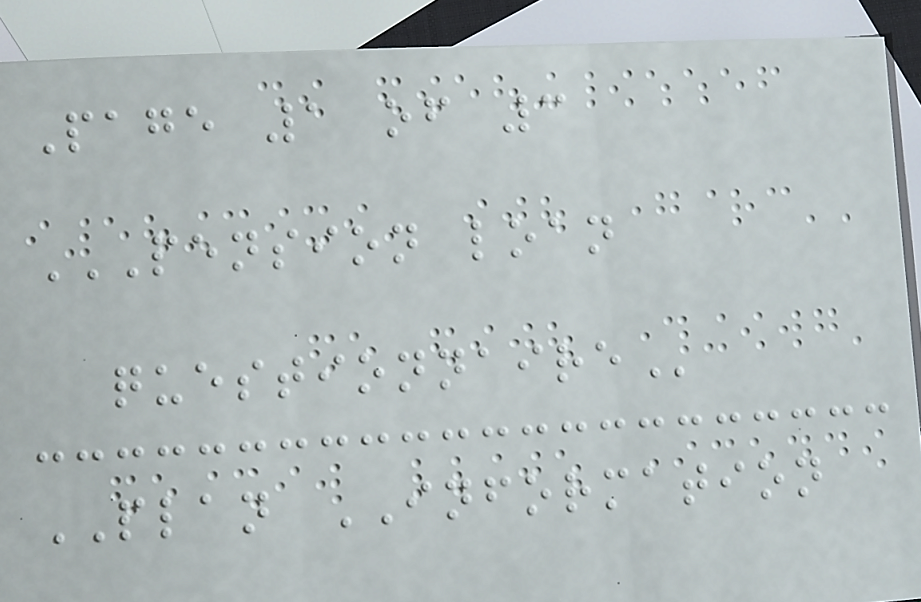Page 1 of 3
PENSION LOAN
QUESTIONNAIRE
PLAN INFORMATION
